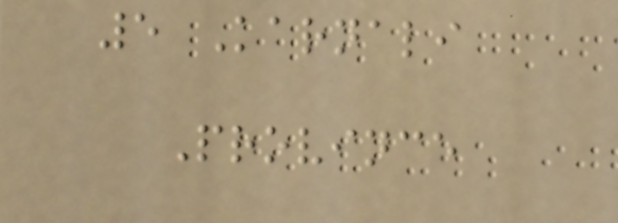5 Karnali
Province
